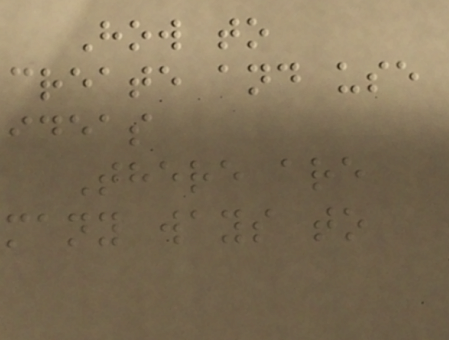How to
create and use
ideas
There are
many ways to
